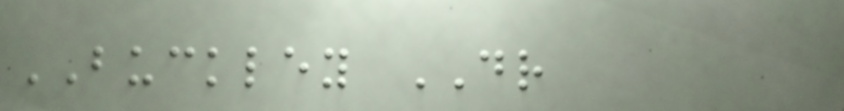BUCKLEY DR
